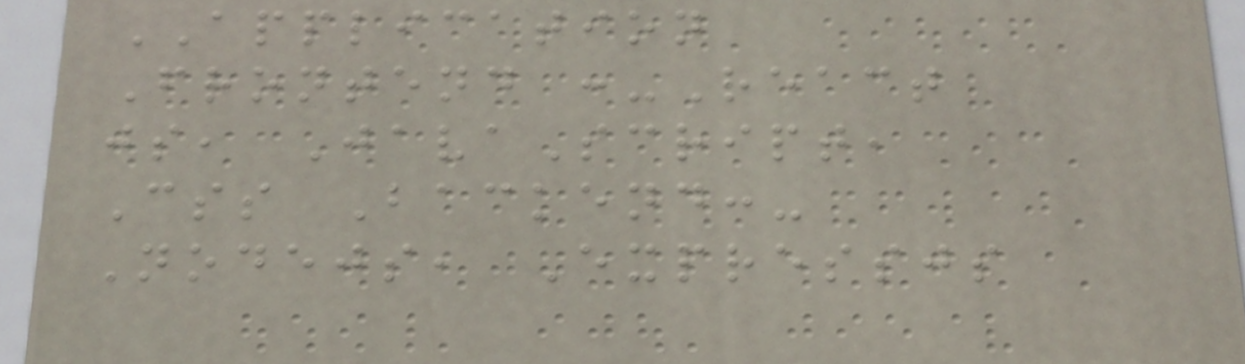APPLICATION
Frontend :-React
js, JavaScript,
Css Backend:-
Nodejs, Expressjs
